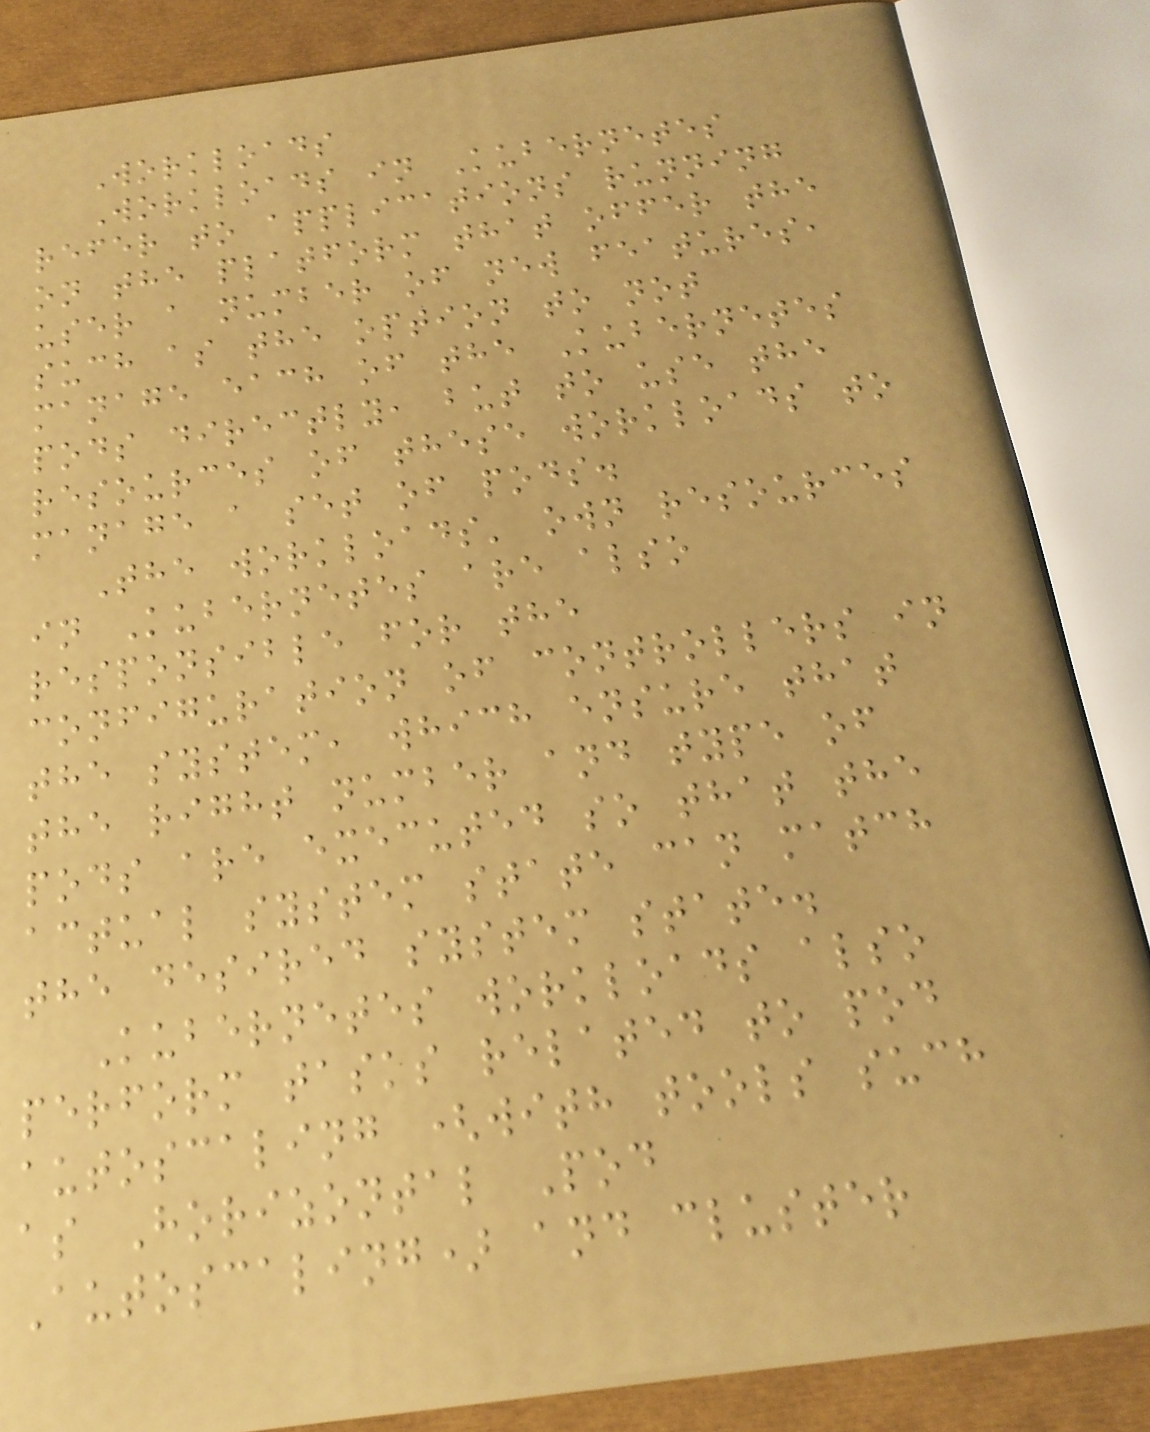Workloads
Workloads in Kubernetes
refer to applications running
on the platform that offer the
user a number of new features,
such as the option to not
manage each of the Kubernetes
pods directly, but to use the
resources of these workloads to
manage a set of pods.
The workloads' own resources
in Kubernetes are also
responsible for the
configuration of controllers in
the system, which ensure that
the right number and type of
pods are executed so that the
actual system state can match
the desired system state.
Kubernetes workloads also
perform tasks related to pod
autoscaling (with tools such
as Horizontal Pod
Autoscaling) and cluster
